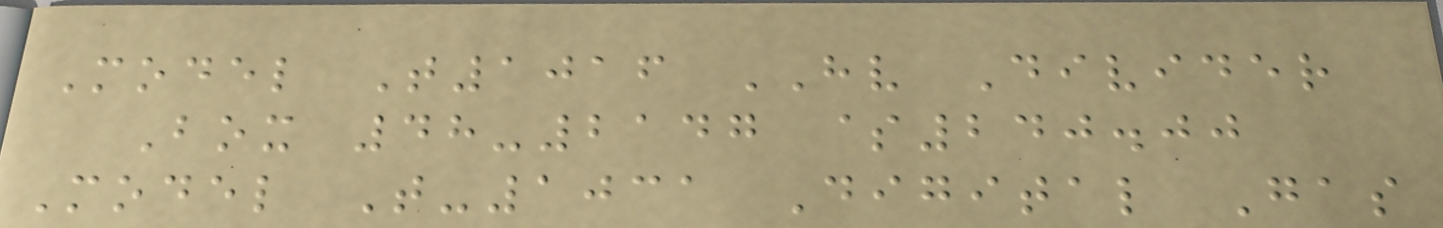Model T1016 HV Divider
Box 48-2147 $240.00
Model T-1031 Digital Gas
